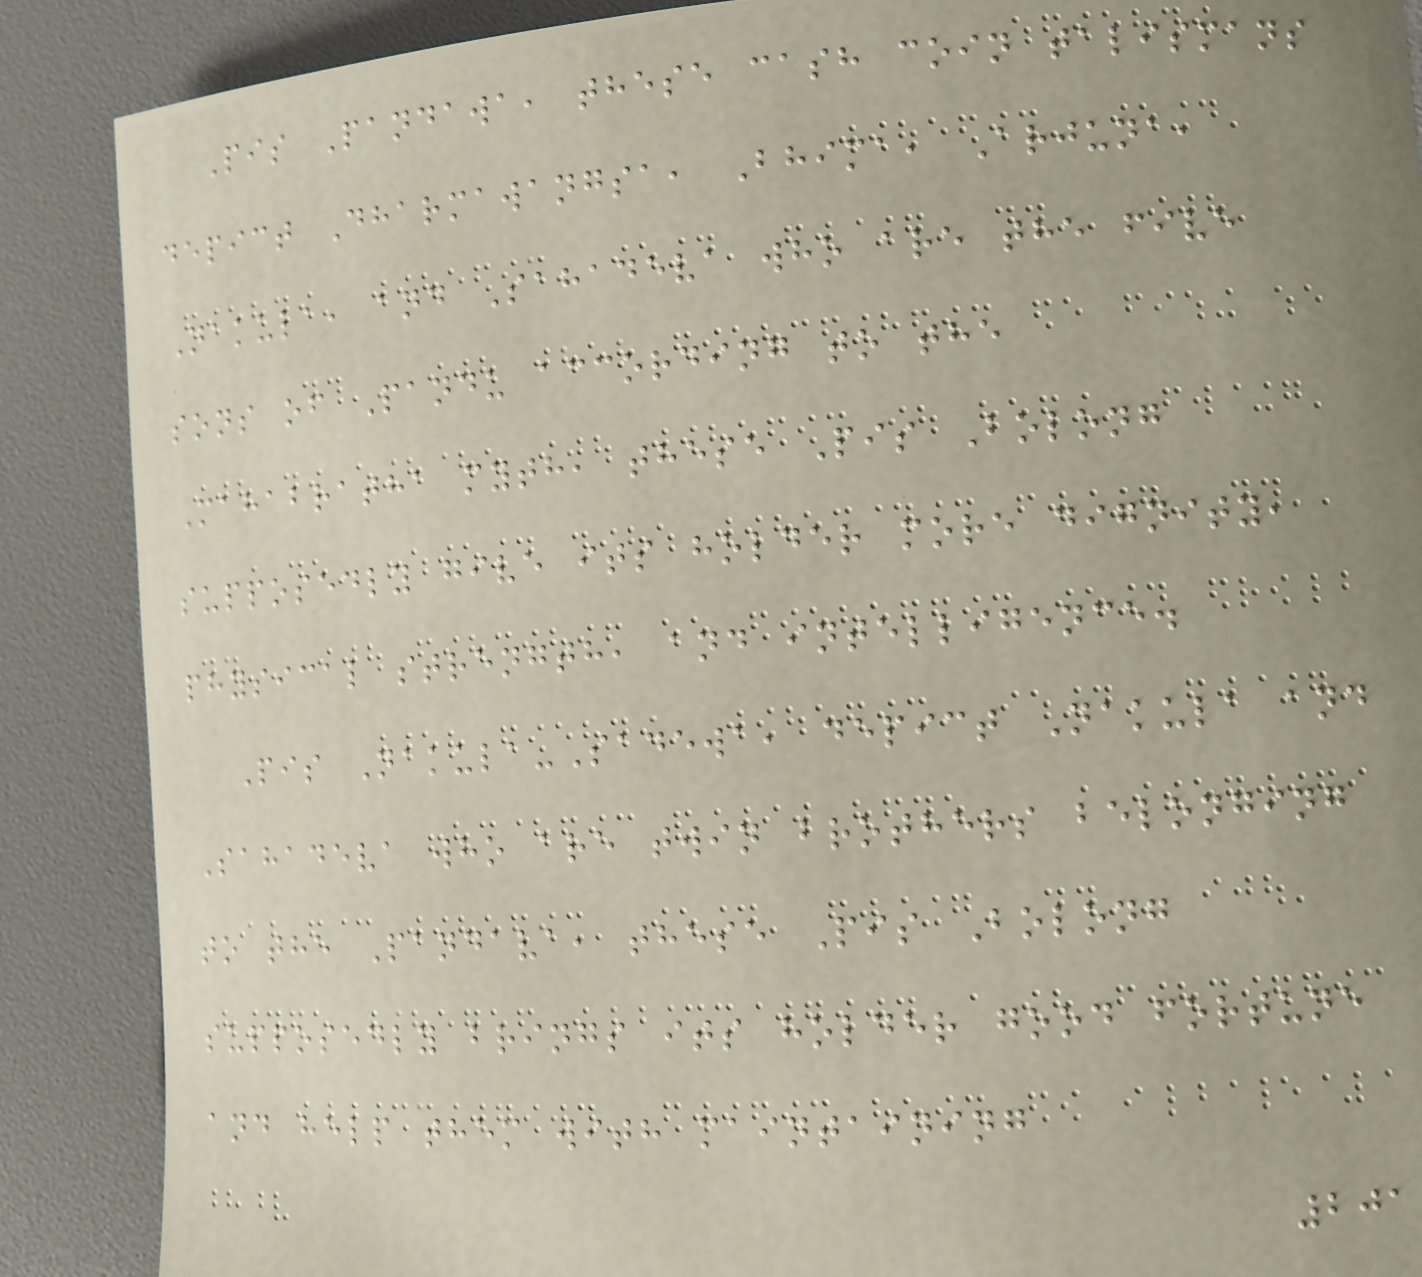Pis Pandawa, these cash coin talismans
depict Dharmawangsa, Bhima, Arjuna,
Nakula, and Sahadeva who are the five
sons of Pandu according to the
Mahabratha myth, these Pis Bolong
supposedly give its holder more dignity,
physical strength, and intelligence.
Pis Nakula-Sadewa, depict Nakula and
Sahadeva who are twin brothers belonging
to the Pandava, these Pis Bolong
supposedly brings its holder good fortune
and help them with maintaining
201
